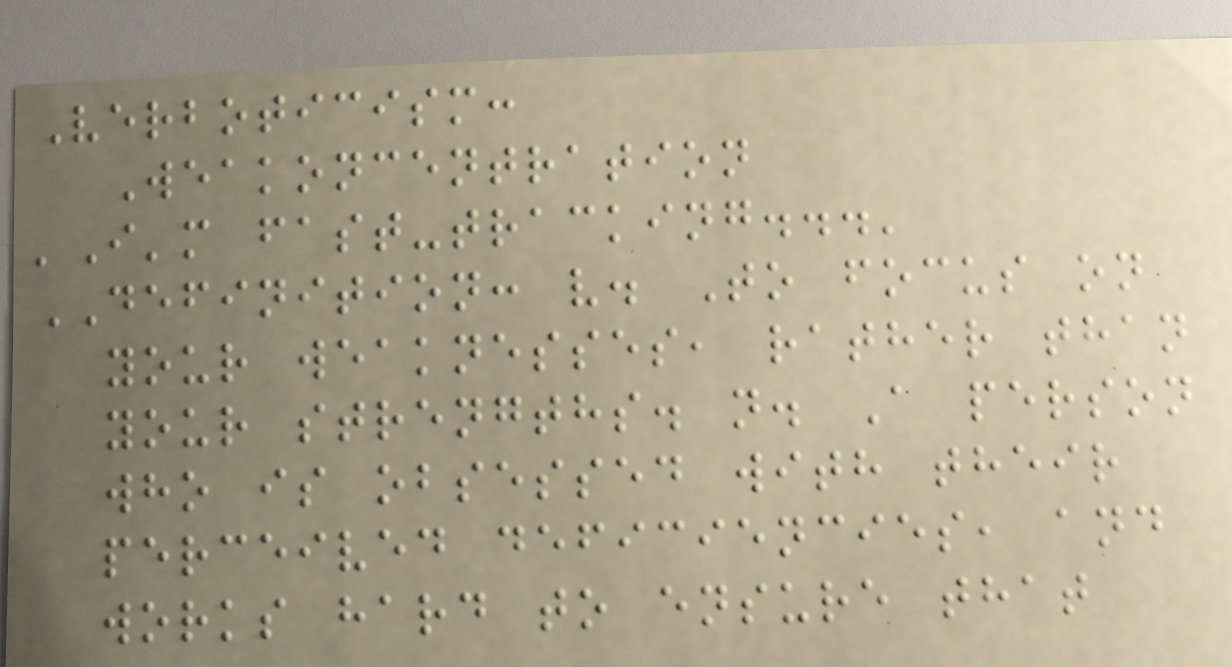Verboticism:
Weakoncentration
'I'm fast-tracking...'
DEFINITION: v. To focus on
your weaknesses, rather than
your strengths. n. A person
who is obsessed with their
perceived deficiencies, and
works hard to ensure that
